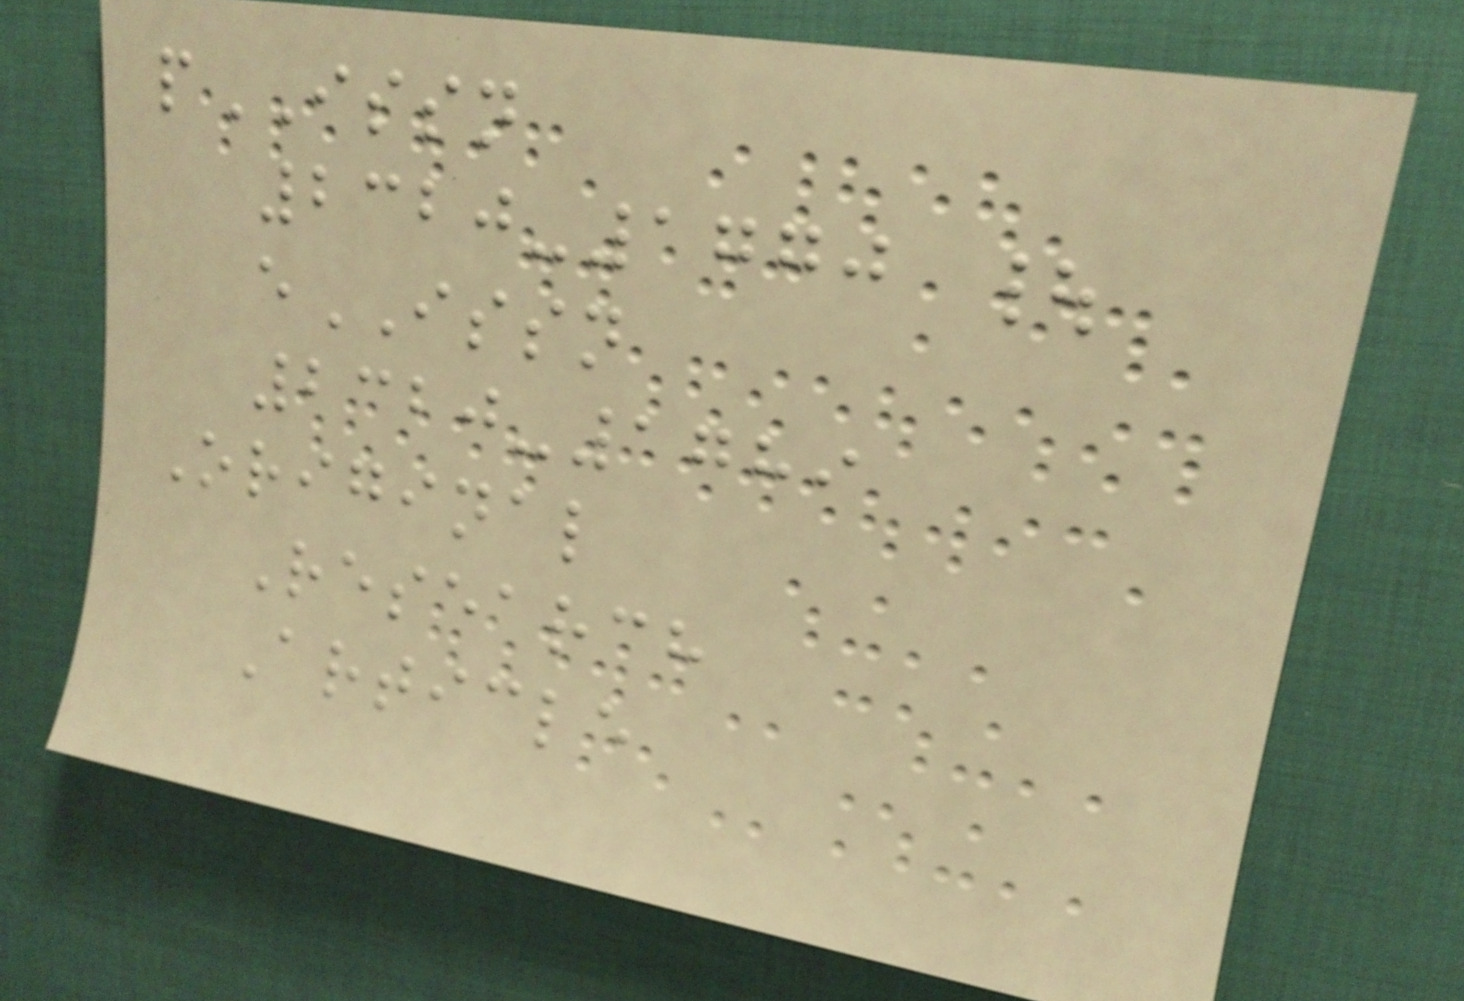pISSN
2320-1770 |
eISSN
2320-1789
Original
Research
Article
